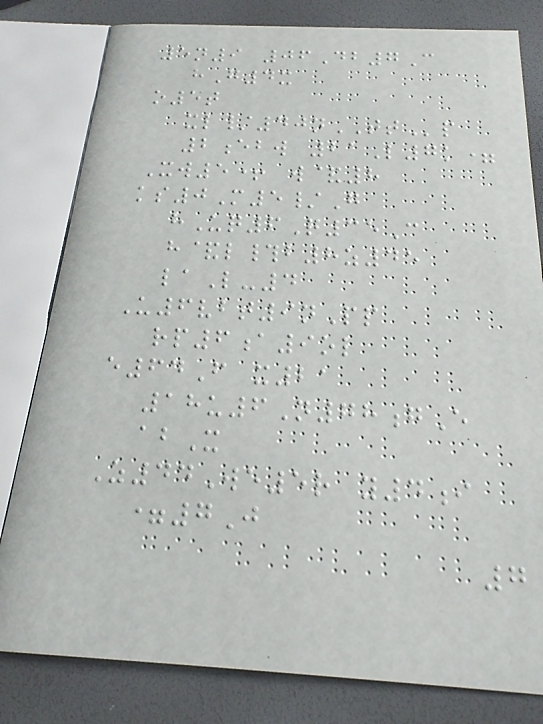5n9 06Db7C
hG4x
o5t
xl/40nTTp
2ebw 21L7k=
Xw5+ w&8
ks0M5/G
hUq6Q35C
h&l#b8z45
laL-4
U6vbt9nPp
rp6a9ol
e64F x21
18u6N78gE
abX
Z44We5r y4i
=7J
7
